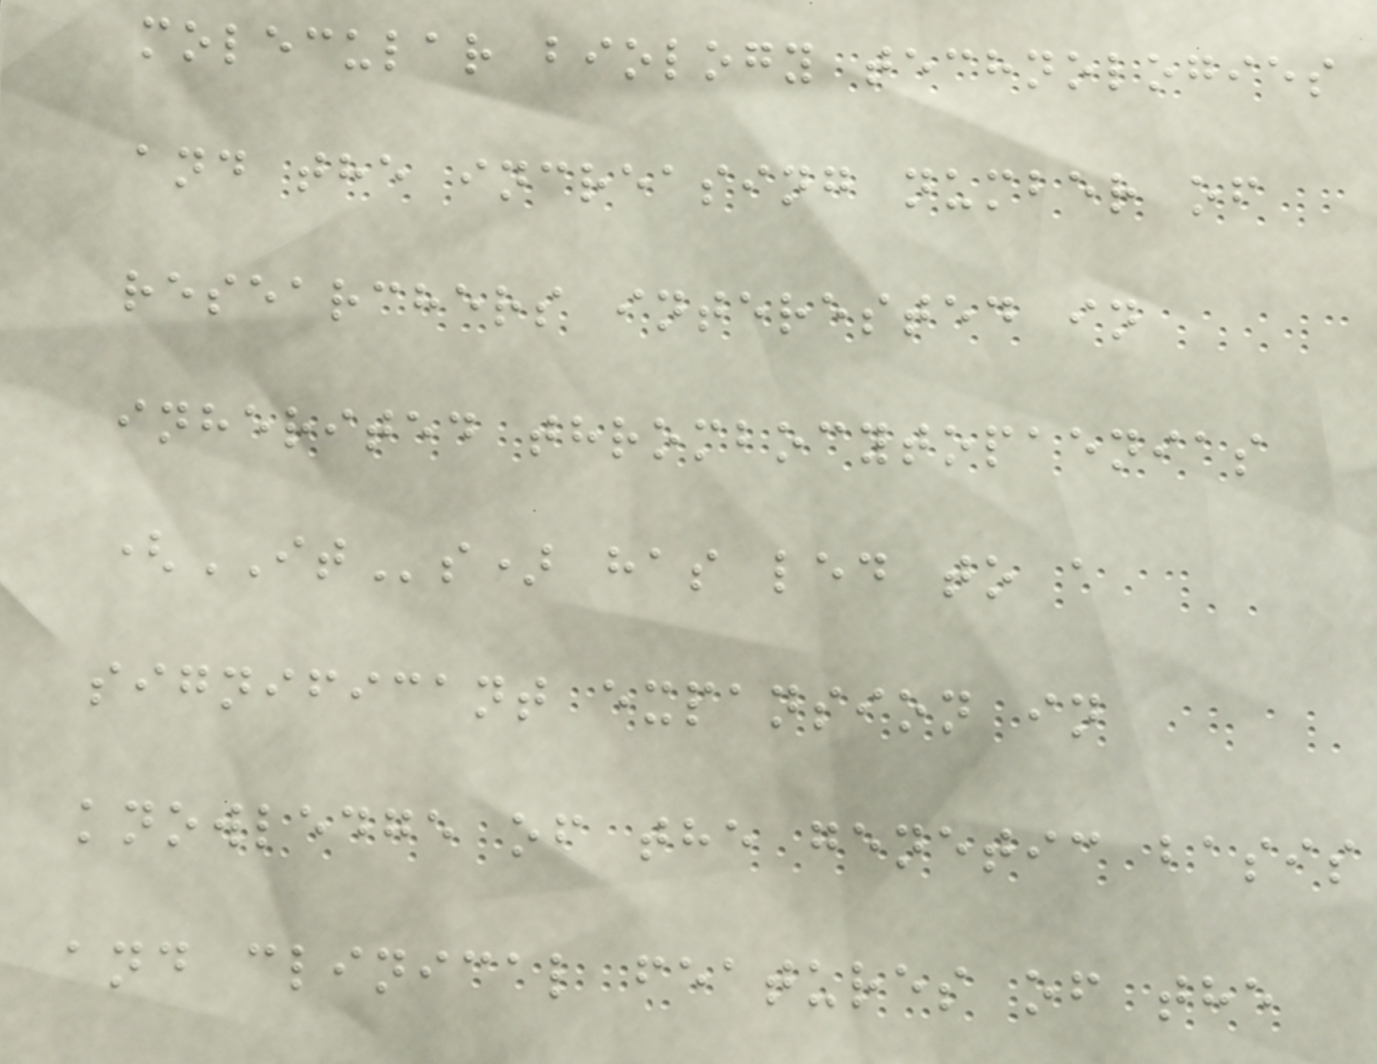molecular biology technologies
and the increasing number of
researchers interested in
inherited thrombocytopaenias
(ITs) has led to a
significant expansion in
knowledge of the genetic basis
and clinical features of the
